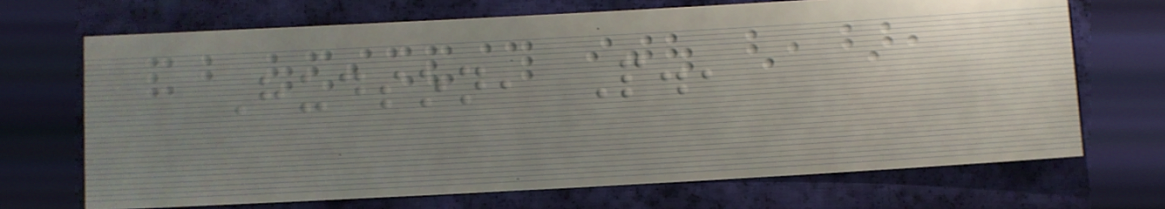Hudson, P.,
